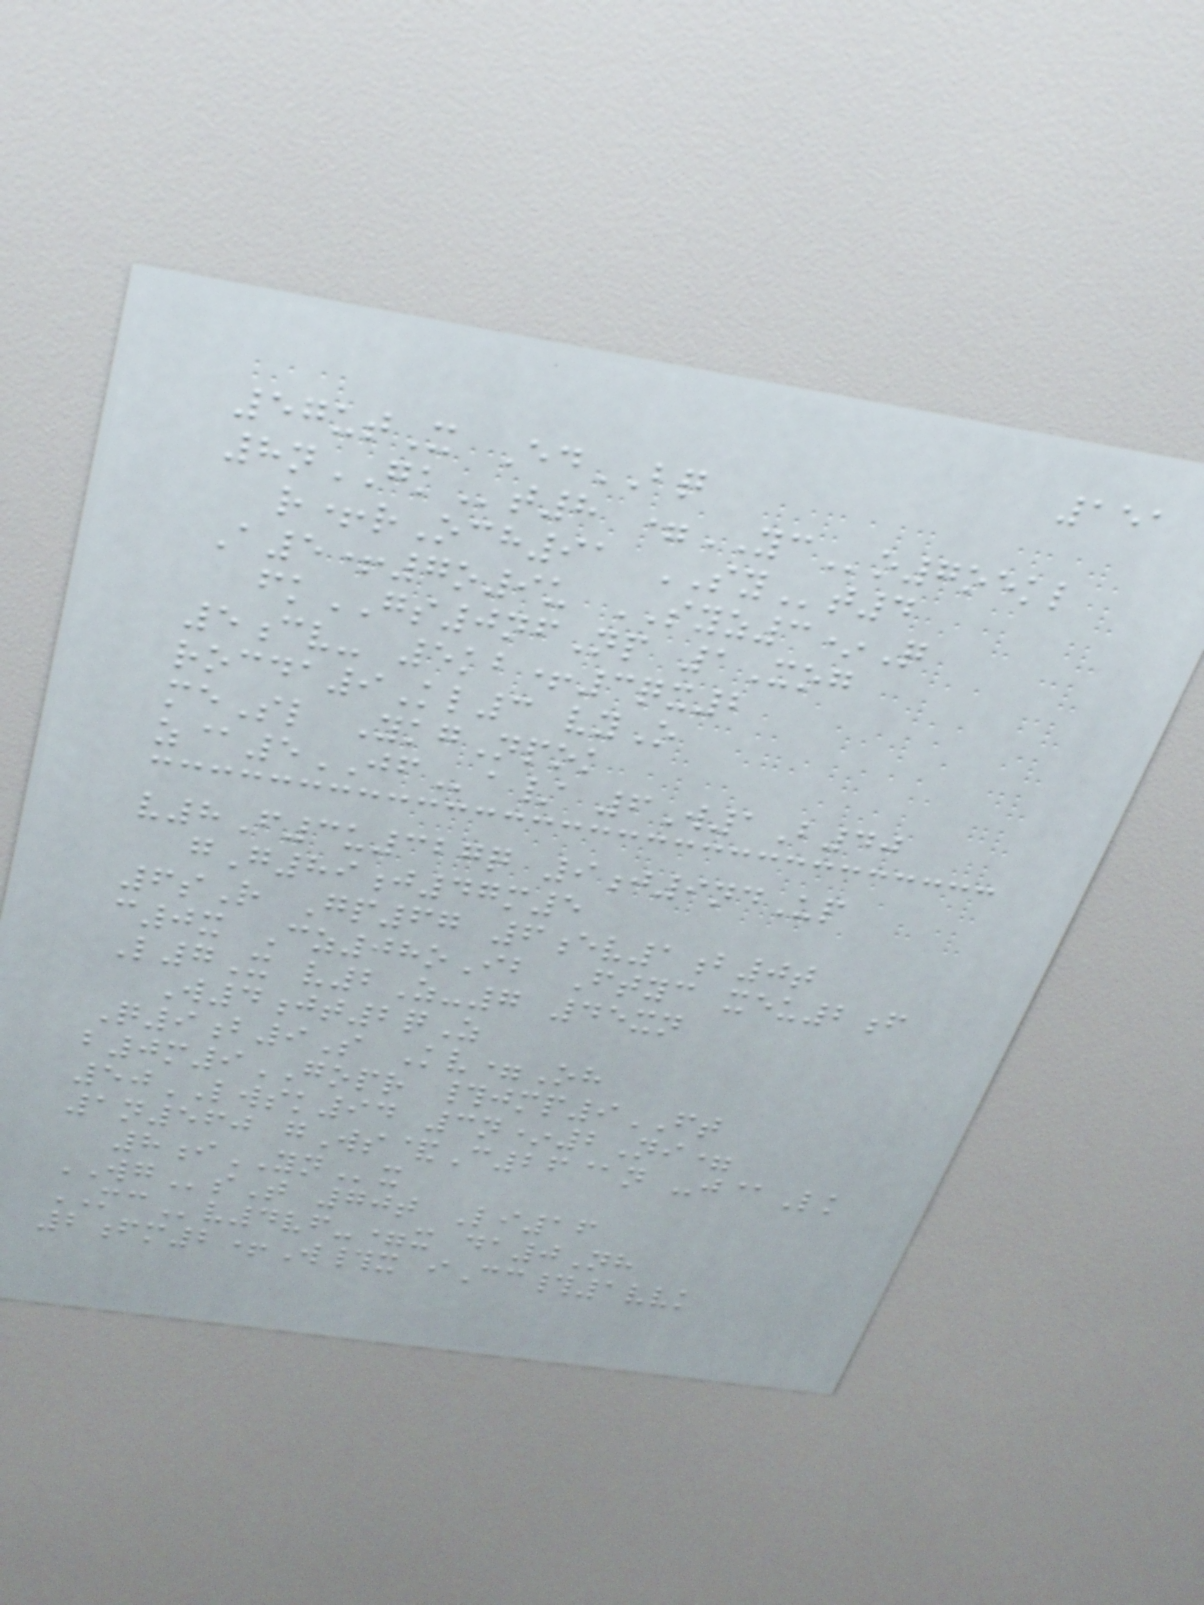151
57utX EdBQ
8nGKt8 =YCo7oekl
r+rOch91 SYt4
A5+7o9u SYZ3*Q
fkGS0nfNp 1Xog
5cv- 5kb+3qx2
rocda9Kl3 vyO
meSl YkgNpok
z@5JFa/ 6W1B40
v8F3u327q 9j9ndUp
gG89j47m5
6sR Gp67 6ev1b0t
c0x Cz08oIb Ftyc xeu2f
L7X v2Z-7 45xn
W4jt2qZ
Q9b9S Kv=Oh
b0m9GOPR #jmp9FT
50LWSK94 3n*2Ni=
1n560 gWs&C26@n -j@Lk
8iYNx
WGsT 70t Li16
MCv4vf-=x da0Nh
2fm2+W#x iCc#1vvk
